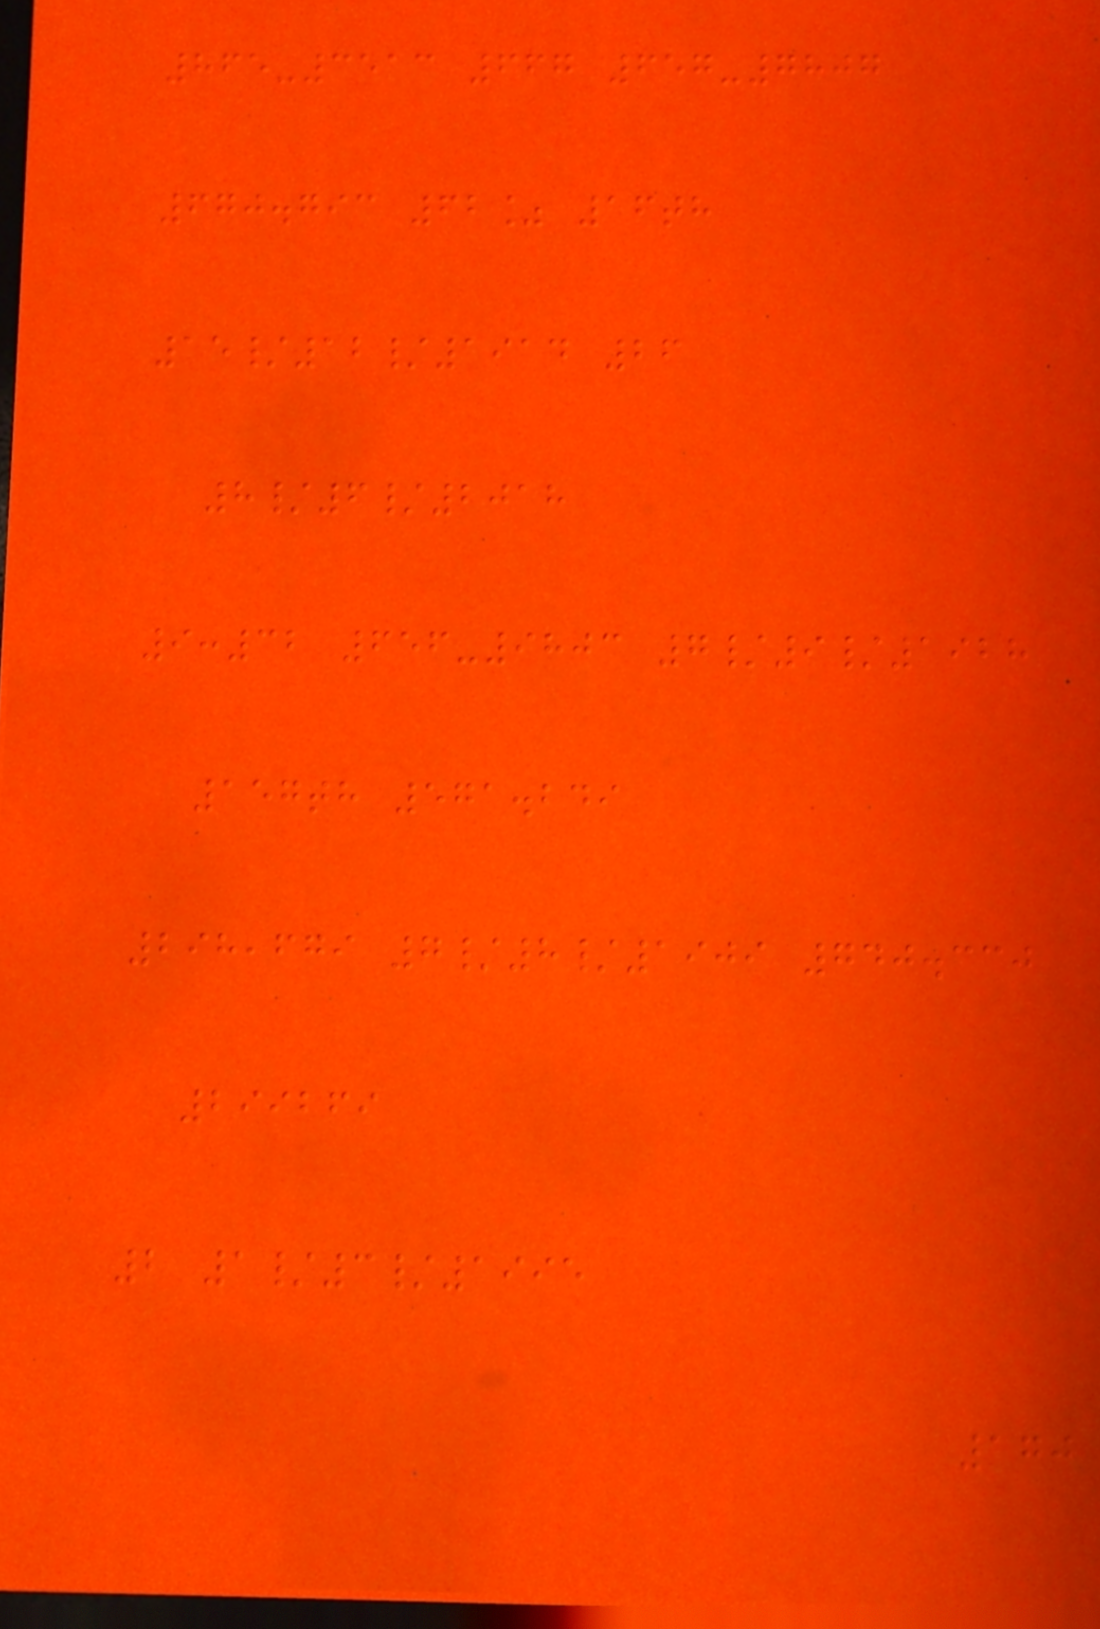865-3513 667 657-7807
670.793 62% 16th
15/12/1914 26
8/6/2018
9:32 656-9803 7/9/1928
157th 571.249
298,679 7/8/1909 740.330
299269
2 1/3/1995
170
